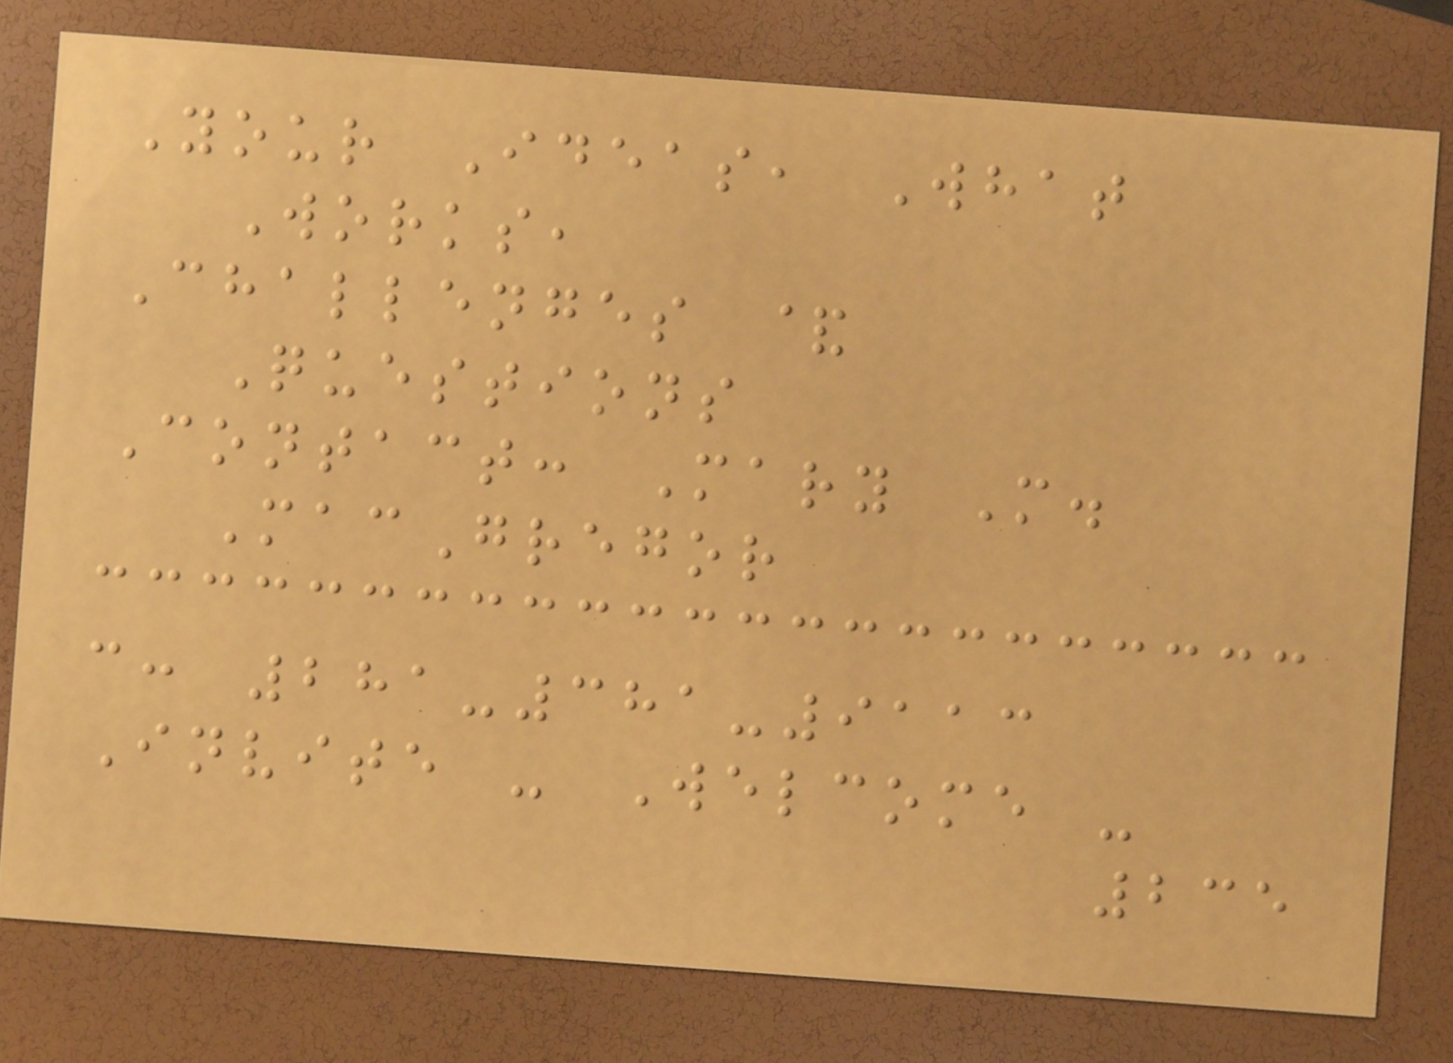Your Ideas, What
Works,
Challenges &
Questions
Contact: Mary M.
MacGregor
c: 281-381-9113
Invite - Welcome -
235
